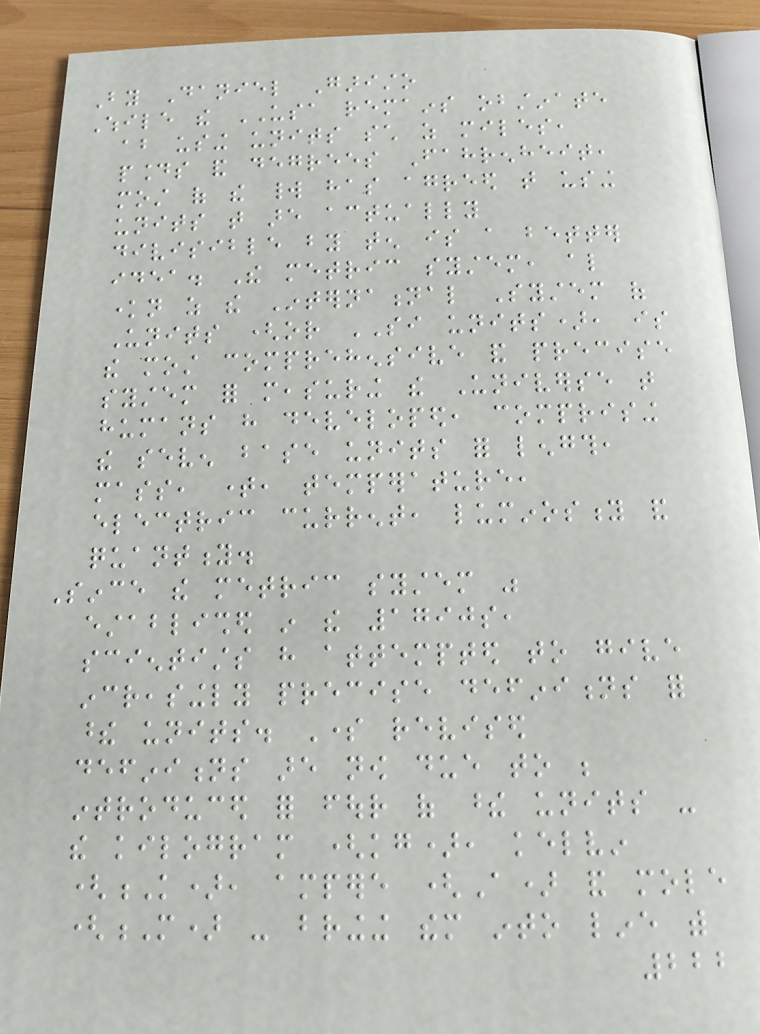By Daniel Garisto
While the USA remains obstinate
about using units such as miles,
pounds and degrees Fahrenheit,
most of the world has agreed that using
units that are actually
divisible by ten is a better
idea. The metric system, also
known as the International System of
Units (or SI units), is
the most comprehensive and precise
system for measuring the Universe that
humans have developed, comprising
the seven base units for length,
mass, time, temperature,
electric current, luminosity and
quantity.
Since the metric system was
established in the 1790s,
scientists have attempted to give
increasingly precise definitions for
these units. Some revised
definitions are now due to be
introduced for four of these units -
the kilogram (kg), kelvin
(K), ampere (A) and mole
(M) - bringing them into line with
222
